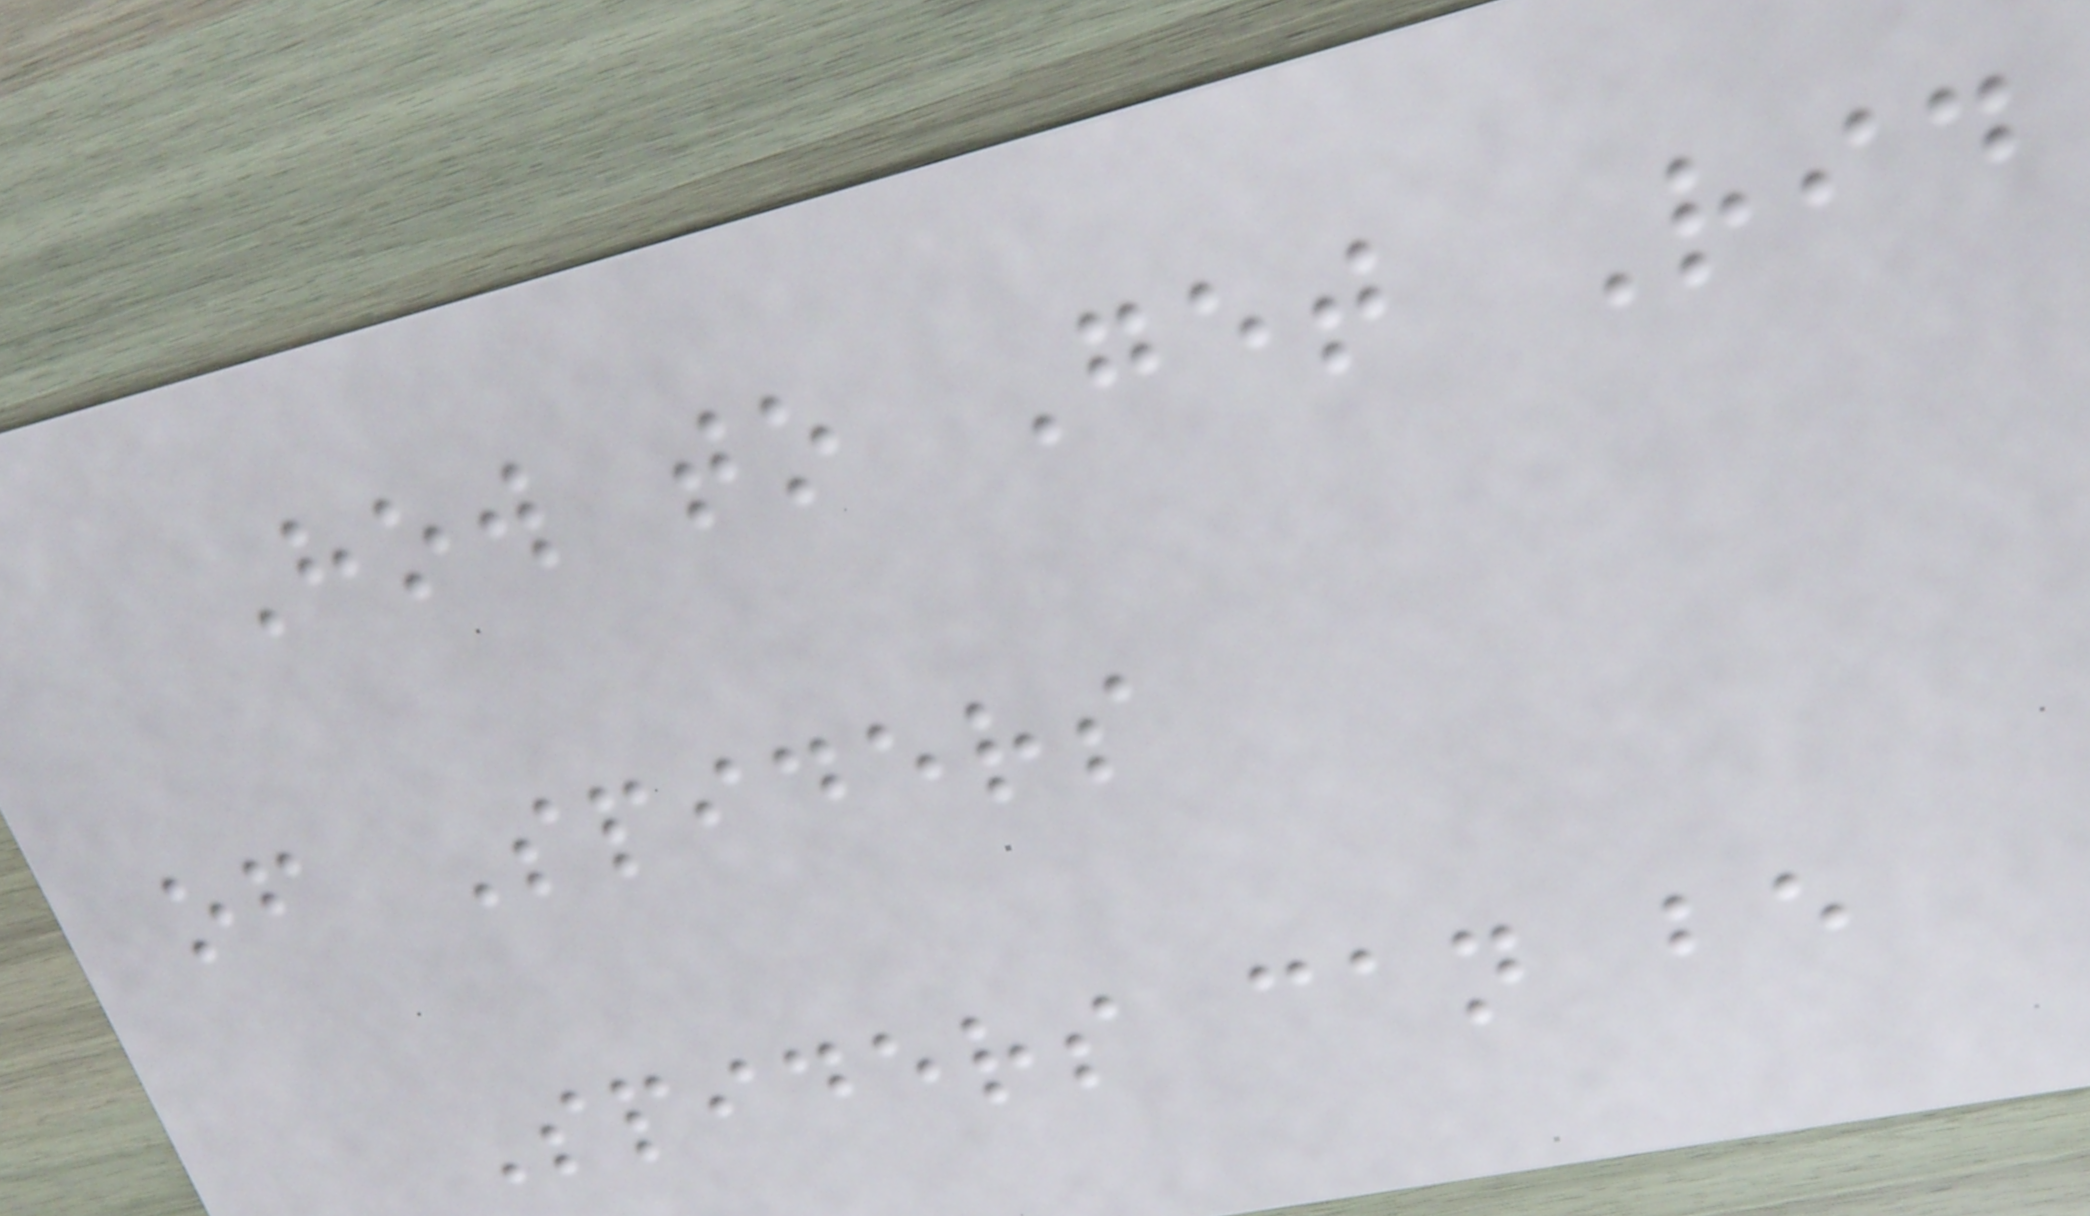How to Get Rid
of Spiders
Spiders can be
